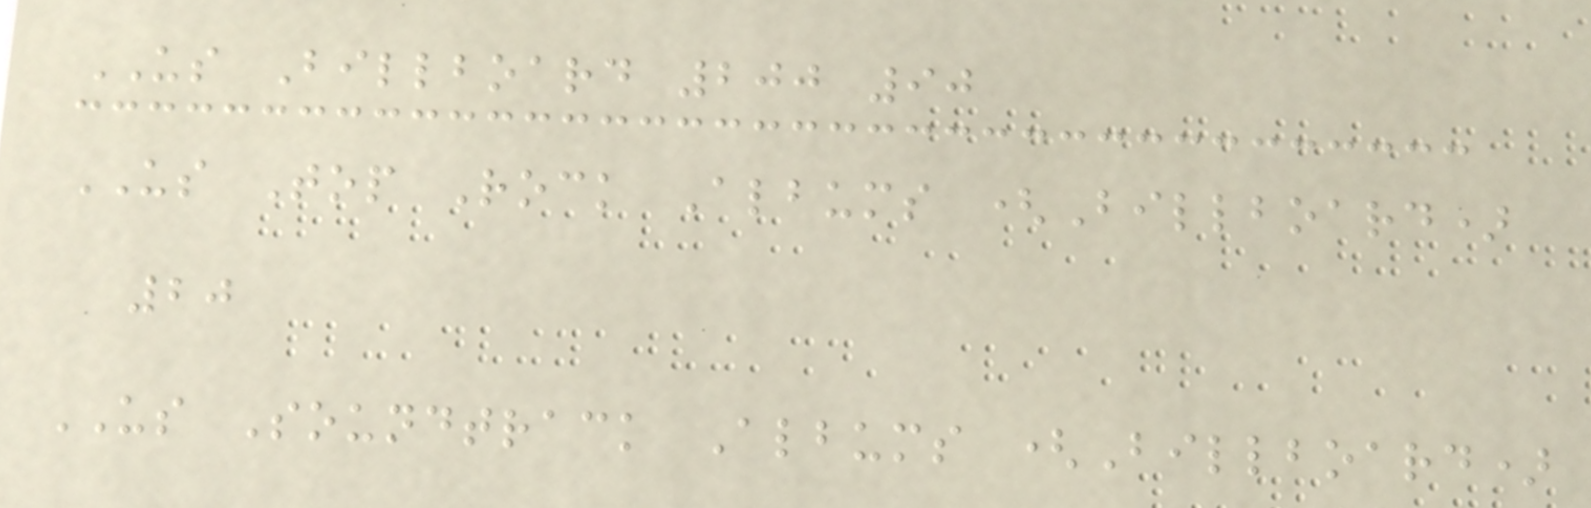US Billboard 200 90
US Top Rock Albums (Billboard)
20
US Soundtrack Albums (Billboard)
